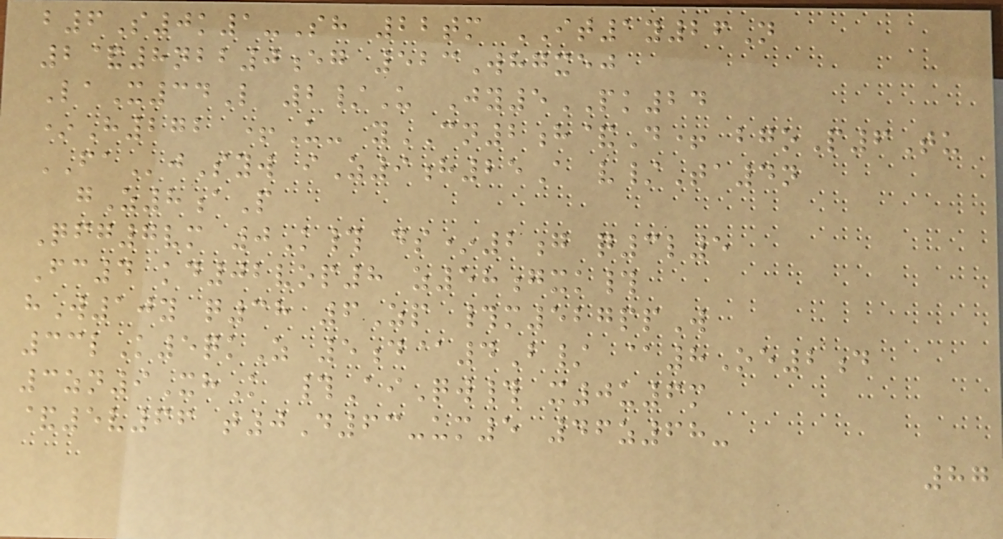b6S0k1-Sh 22tm IT1y26N
2&8nbb0eg 523Whgxej
LaX34L 2/U Jy5PK24
*H272 +U- yCN2h&D+ bgoP6Tu
FAjSyw iZ9h25A v/Ta4n
gZ8aP
Qfg7vm 0K# ds*2g q3l5
Fc4 kd02vop8 z58gxk#
hW10y q38 6Zp #m527ppW
33lK5qkZ 5d@4B/ @8Oe2d
3zn9XhK #AiQw# x0u6m
&5v66 t0D63-um5 46z68-
87
